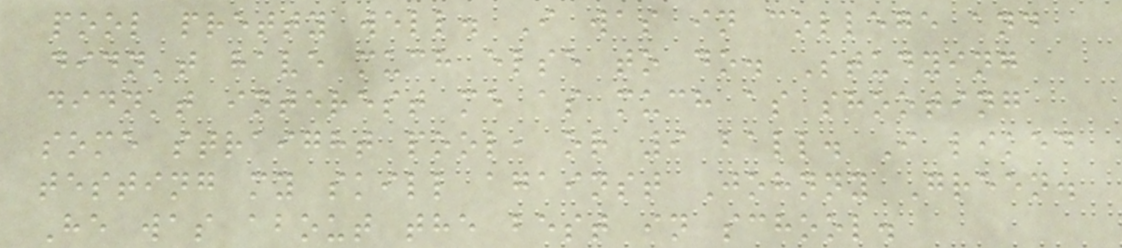pool pretty well. I was in college and
didn't have much else to do. Studying
didn't interest me as much as shooting
some straight pool, or 9 ball. I liked
testing my skill against Johnny Green.
He was about the best in school.
